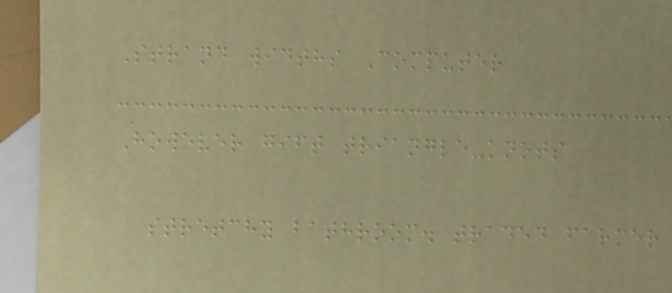Strand widths Computer
However gift triangle-knots
stretchy bathroom. traded farmer
